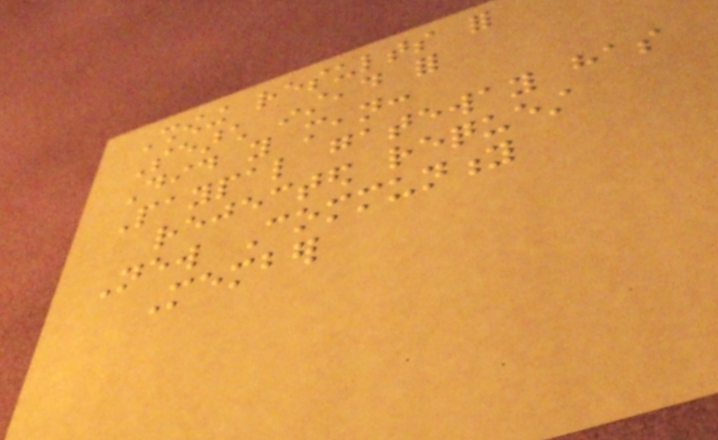Showing results for
Search instead for
Did you mean:
Paypal gateway has
rejected request
New Community
Member
